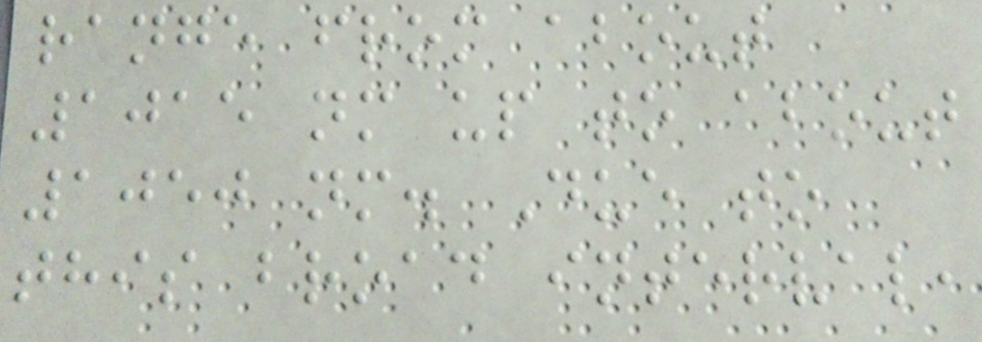range from about
1015 nm up to about
1050 nm. Due to
this broad interval,
